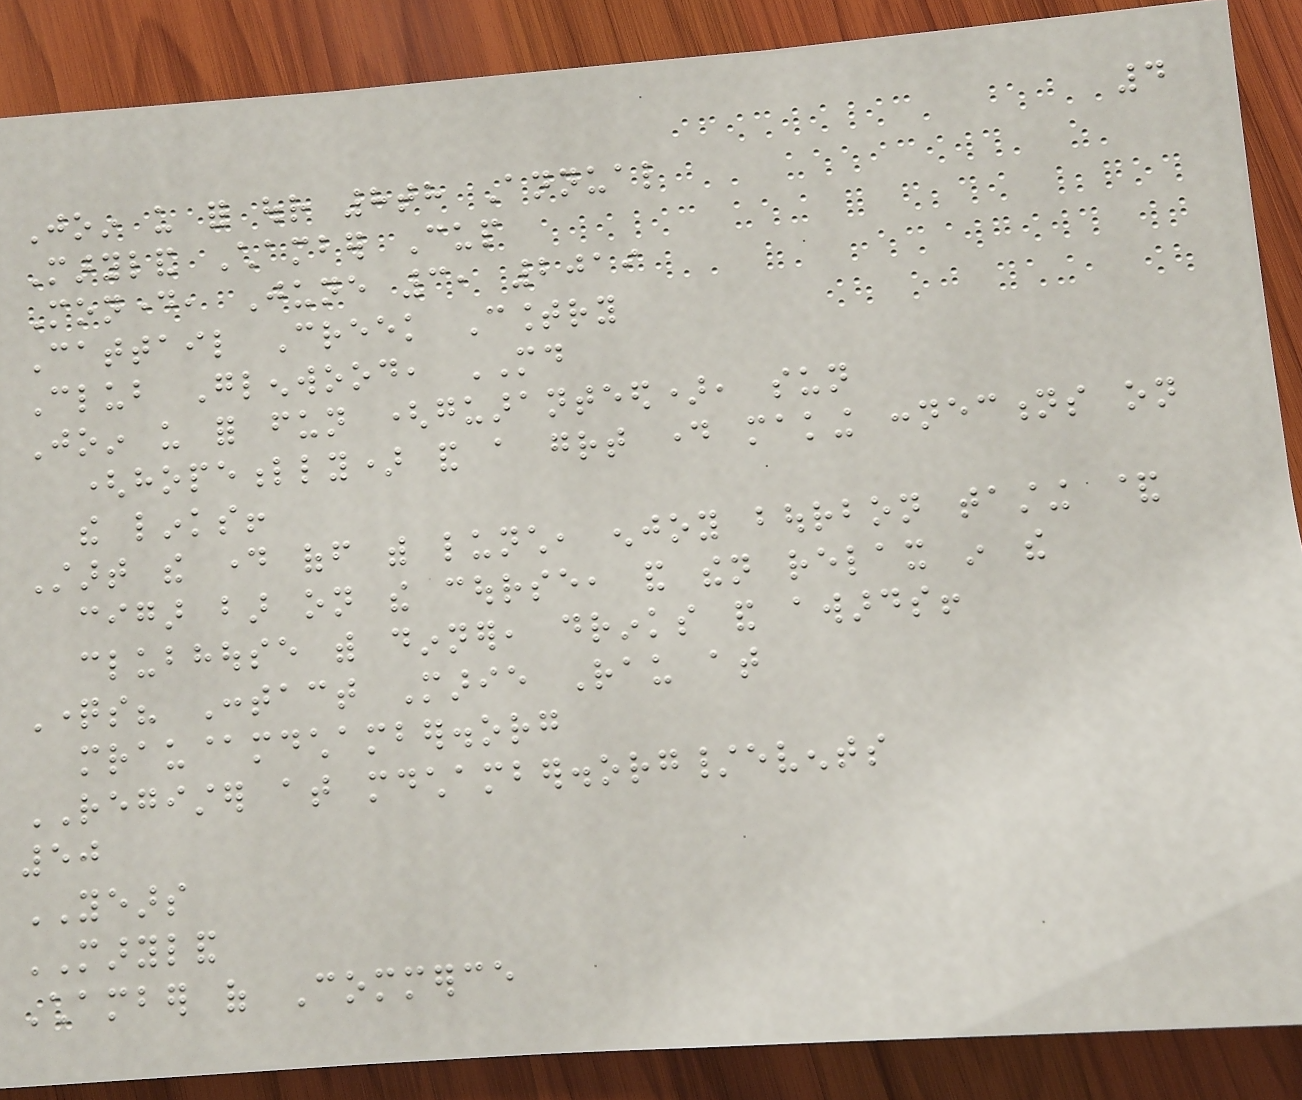4
Join us for our 8th Annual
Maryland Chamber Cup
Monday, June 3, 2019
Cattail Creek Country
Club Glenwood, MD
Join us for fun (guaranteed), sun
(hopefully) and a great day making connections on
the links!
Start the day off with lunch, enjoy bourbon tasting &
cigar bar on the course, and then relax in the
clubhouse with dinner, drinks and awards!
Questions? Contact Marie Rau at
mrau@mdchamber.org
REGISTER at mdchamber.org/events
50
YEARS
MARYLAND
Chamber of Commerce
